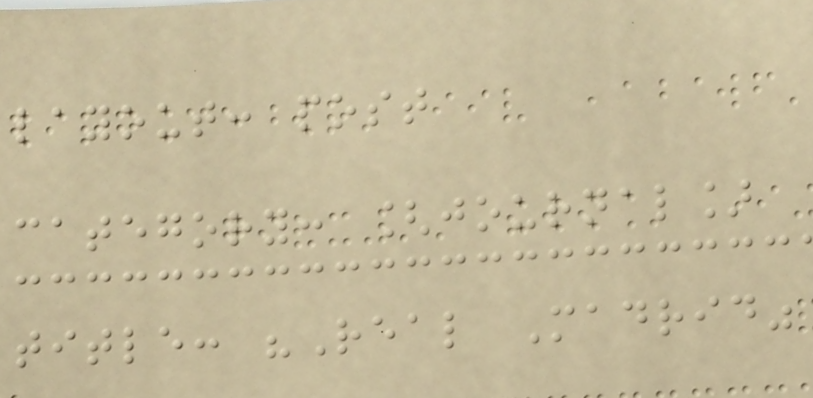layout: post
category: [journal]
title: "Real Madrid"
